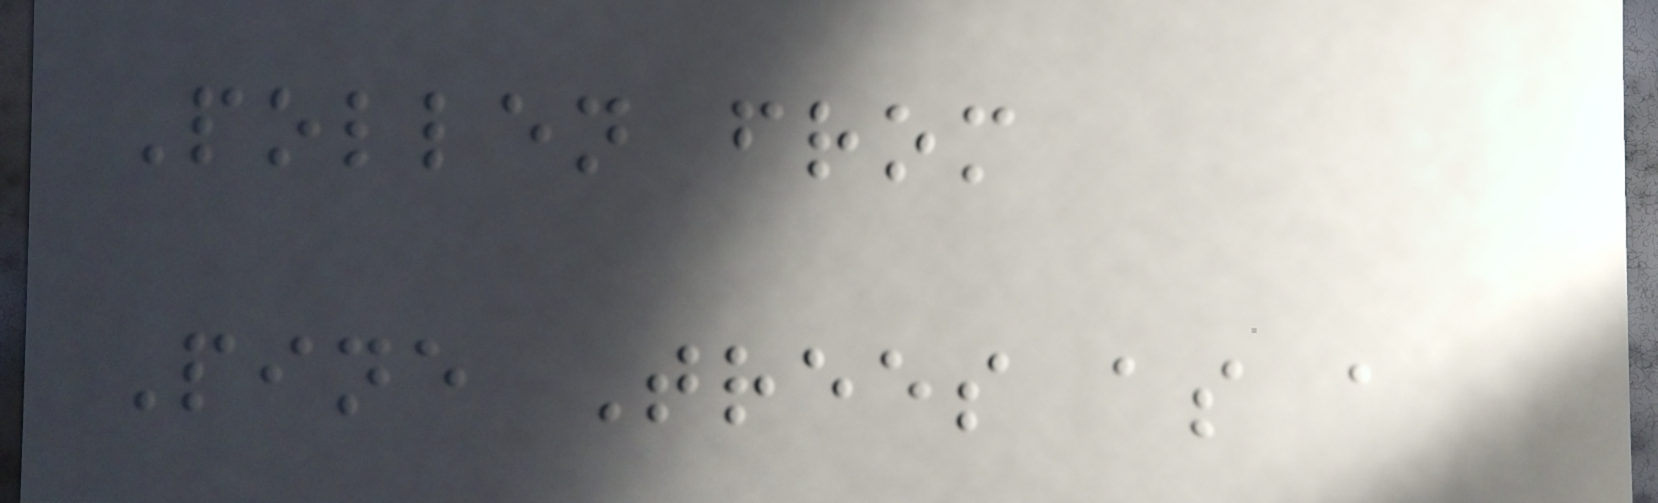Pollen from
Pine Trees as a
